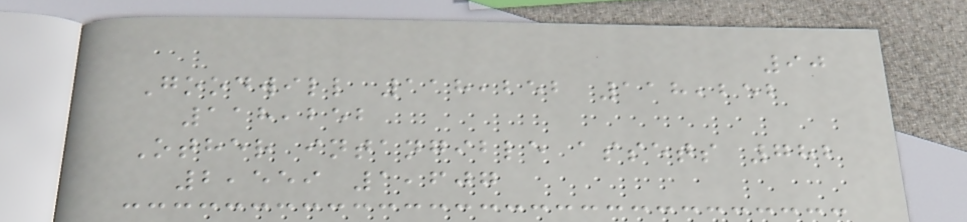90
Goodwill 118,252 118,252
118,252
Other intangible assets 782
2,559 1,607
